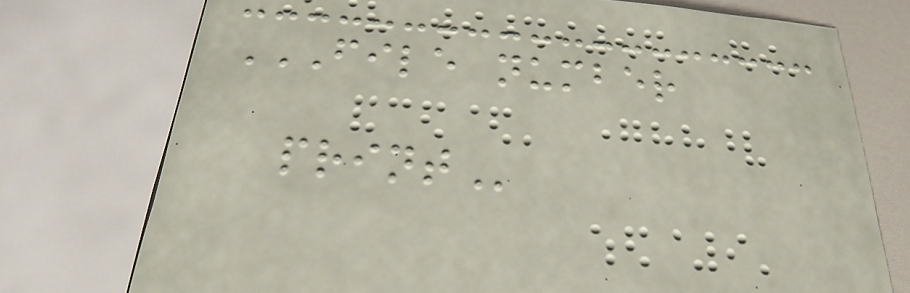FILE NUMBER
PRINT
